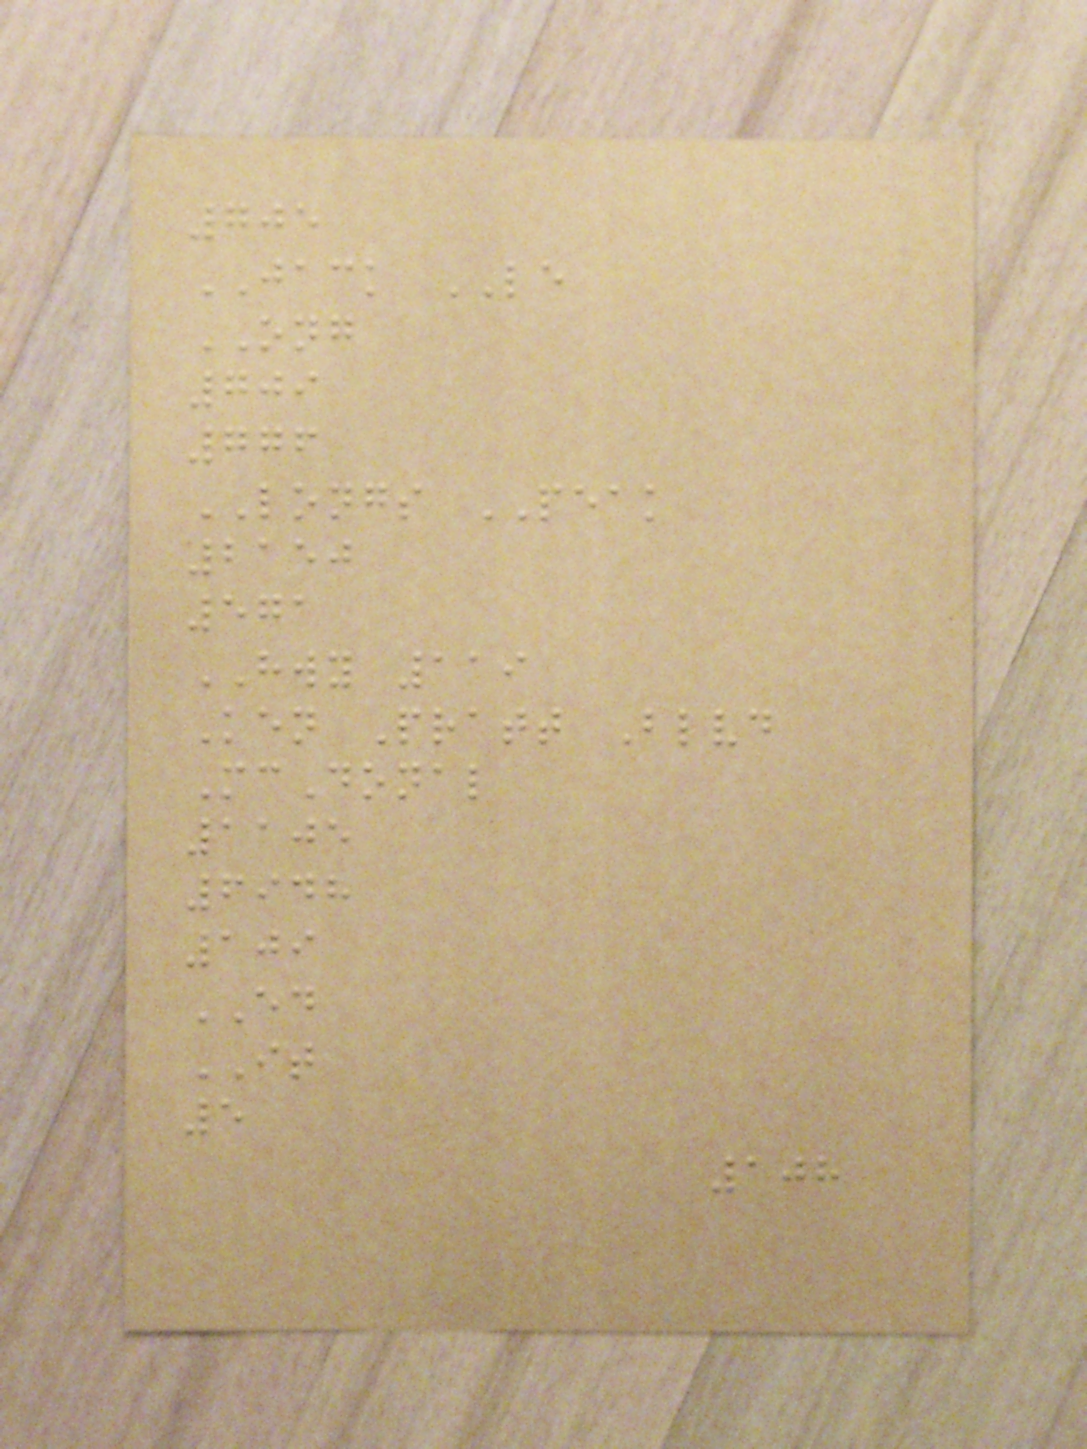705
JACK LE
ONG
709
776
LONGS PEAK
2150
571
HWY 119
Ken Pratt Blvd
McDonal
1105
6948
109
ED
IT
5
108
